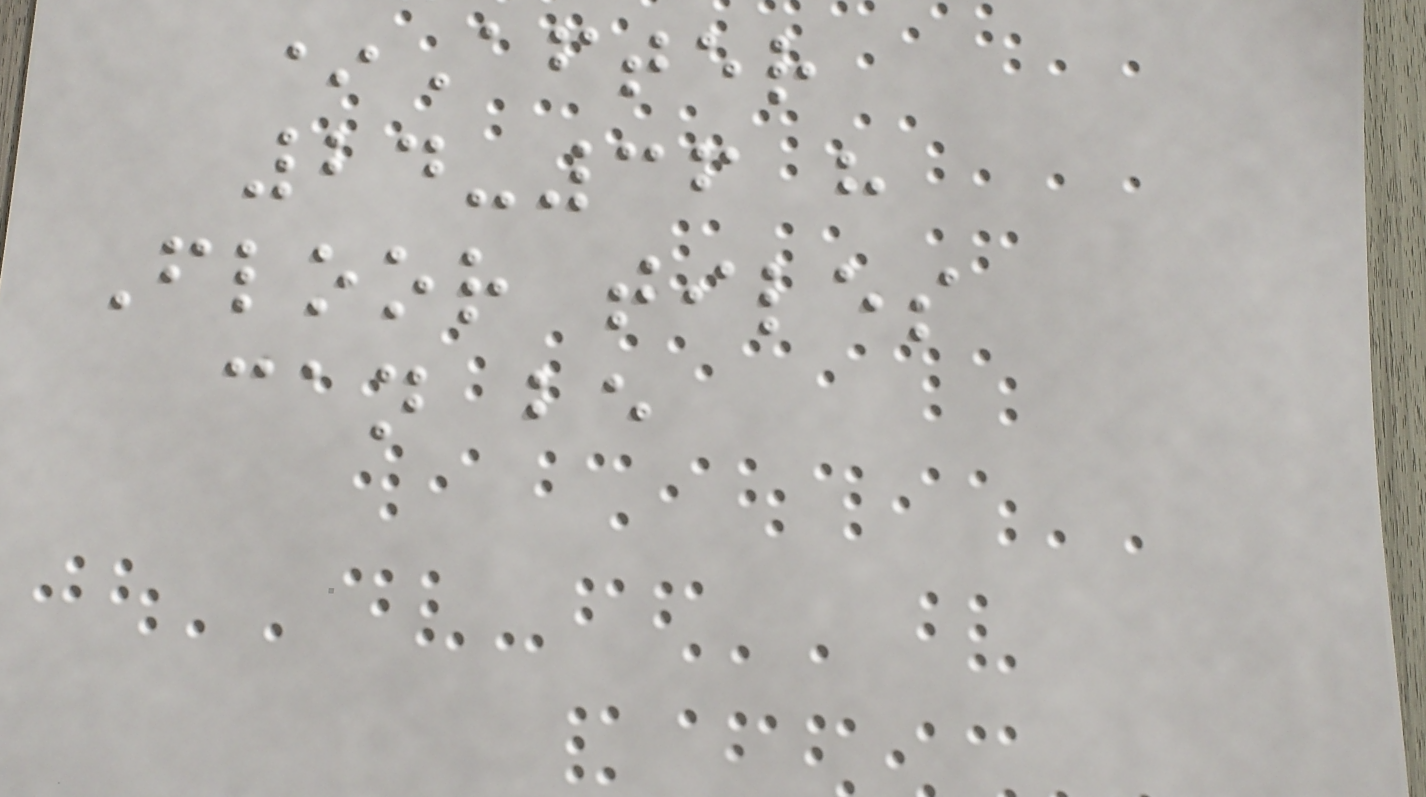*After
24-36 h
Floor tiles
can be
